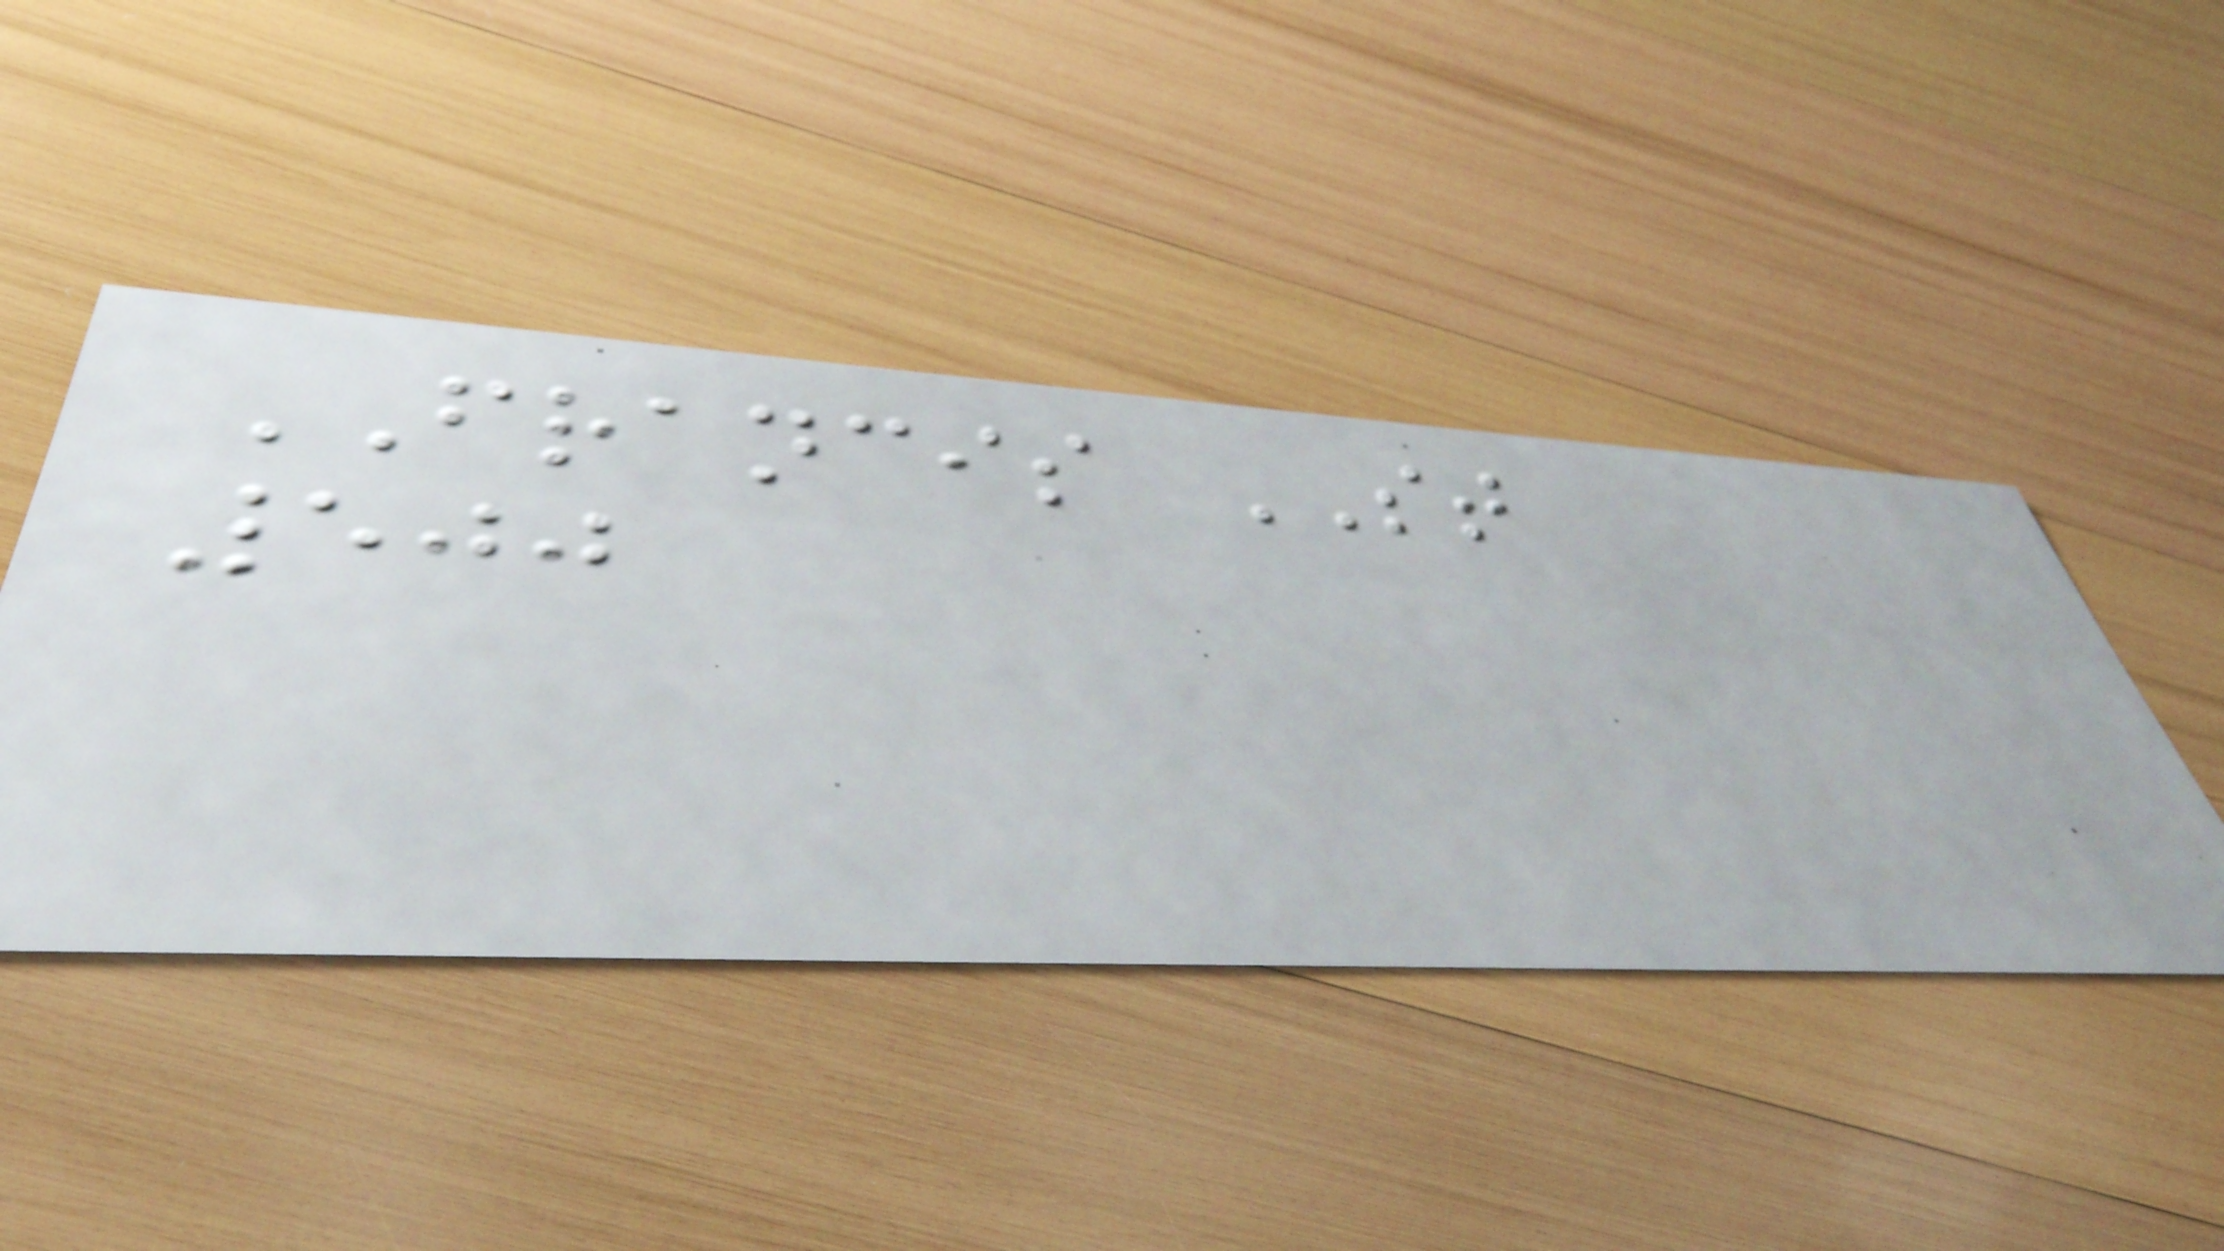FRANCIS ST
500
